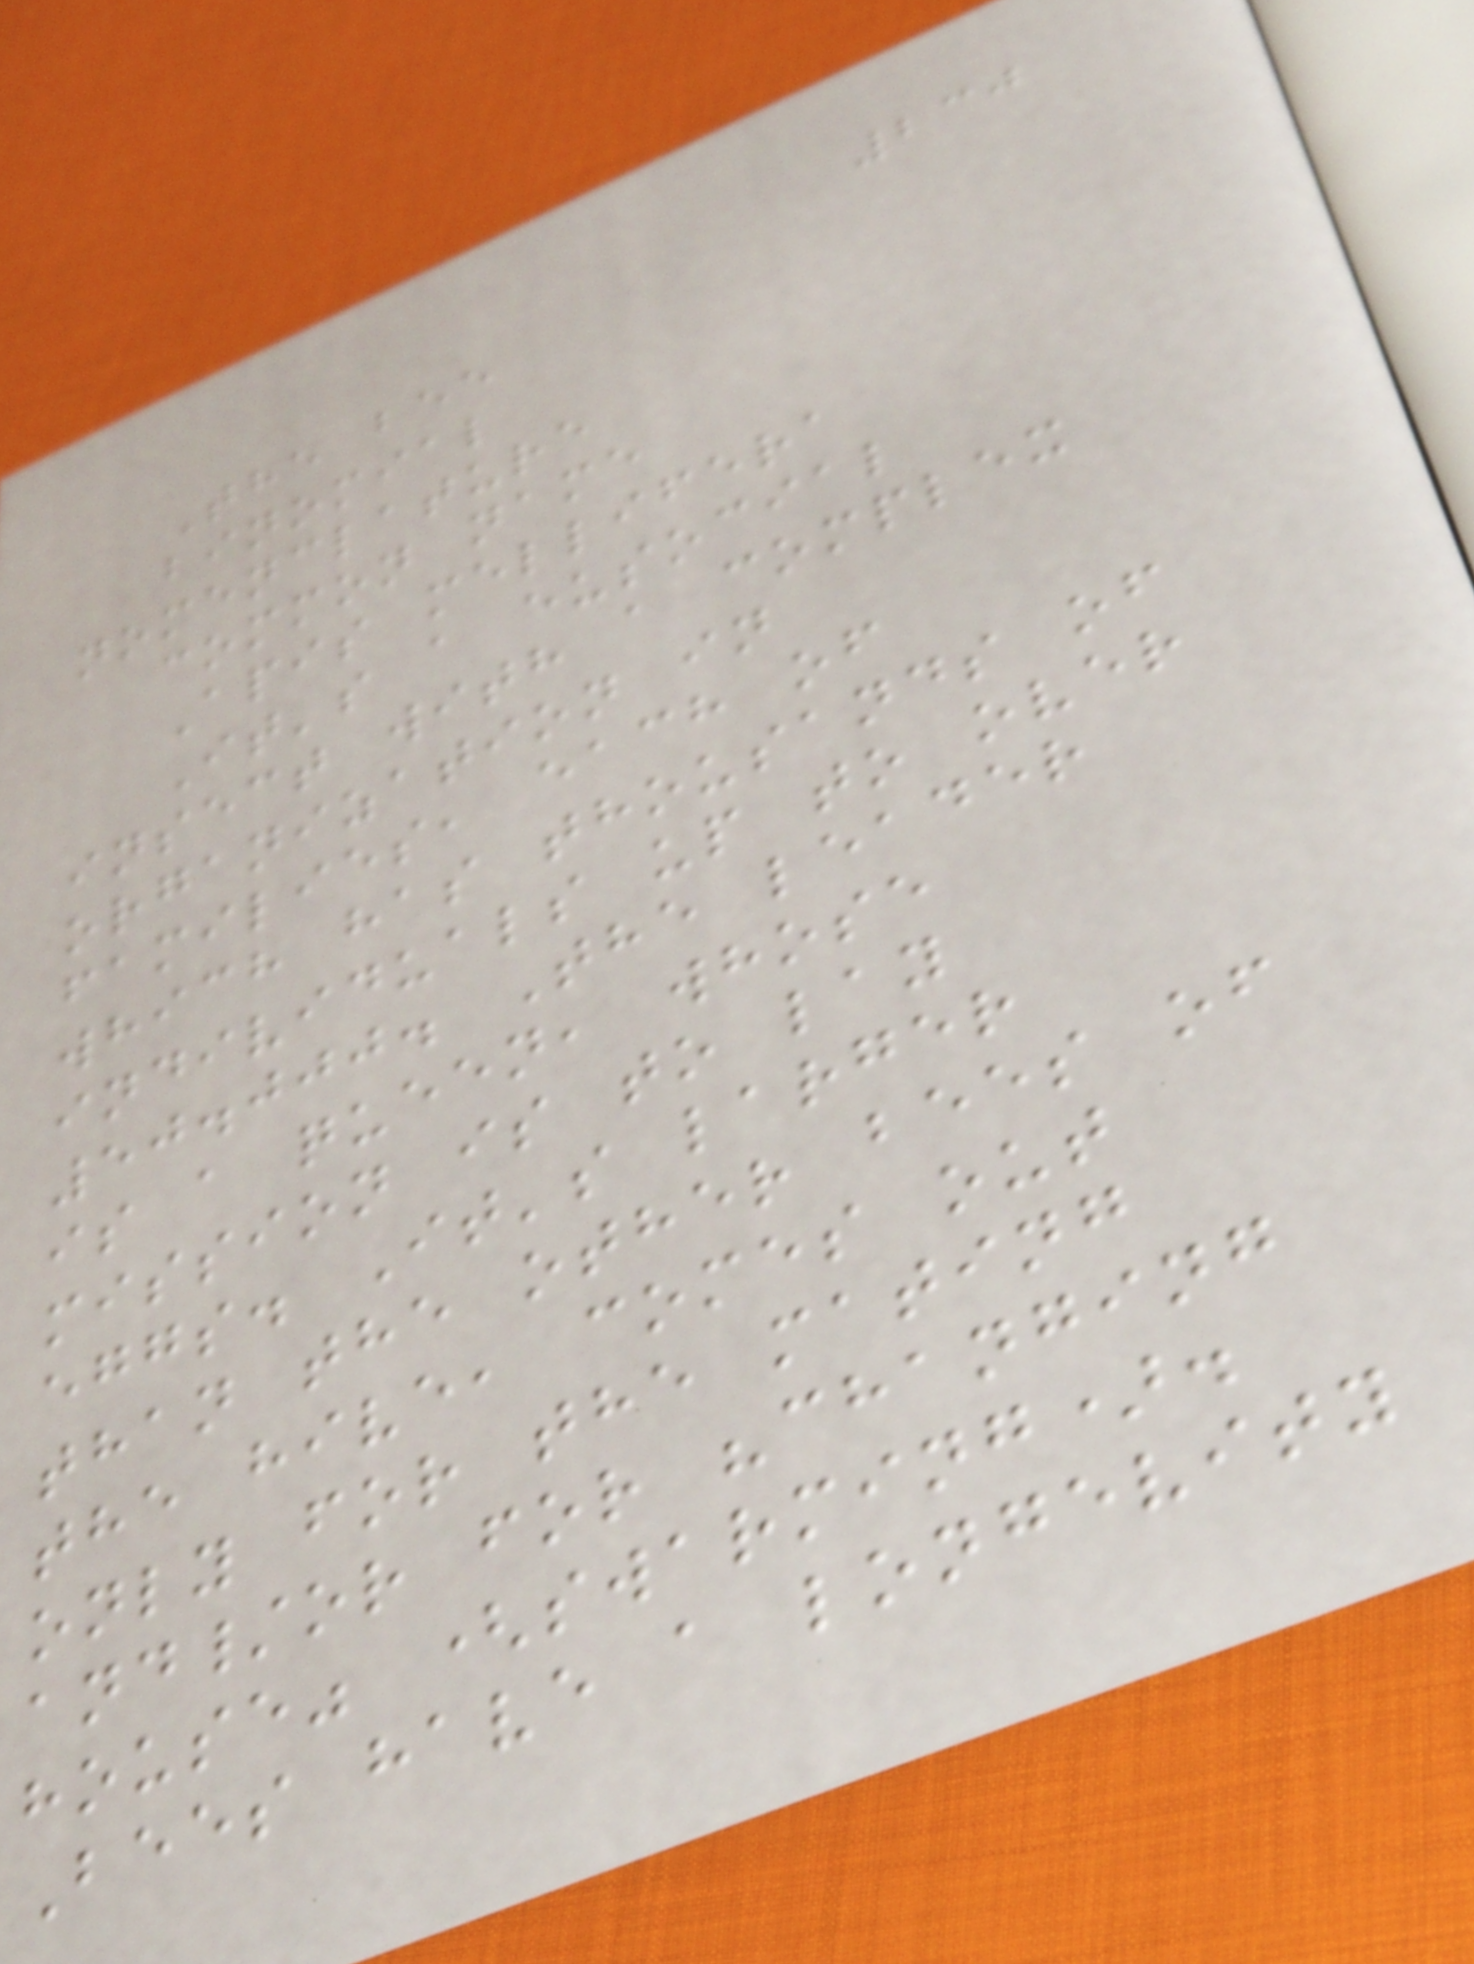230
The bee
binomial
nomenclature
common name
Apis mellifera
It's a eusocial
insect with a complex
organization in
families, each of
which has thousands of
individuals up to over
50.000. The leader
is a queen, whose
mission is to lay
eggs. It's larger
than the other bees of
the hive, comes out
only for the mating
and/or for "changing
house" (swarming).
Bees have a longevity
